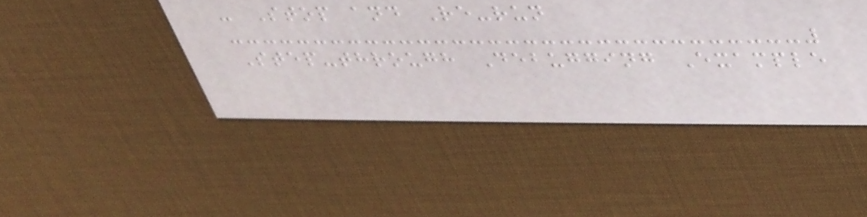- Stop and Re-run
Step-through Debugging Example
